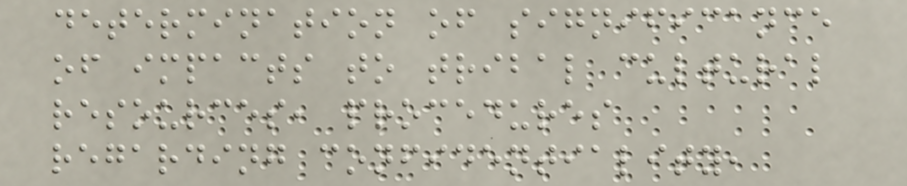determination of significance
of impacts to tribal cultural
resources, procedures
regarding confidentiality,
